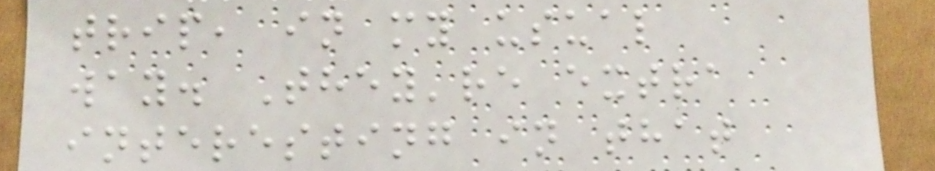trip, in my usual
way. They're extra
interesting in that
